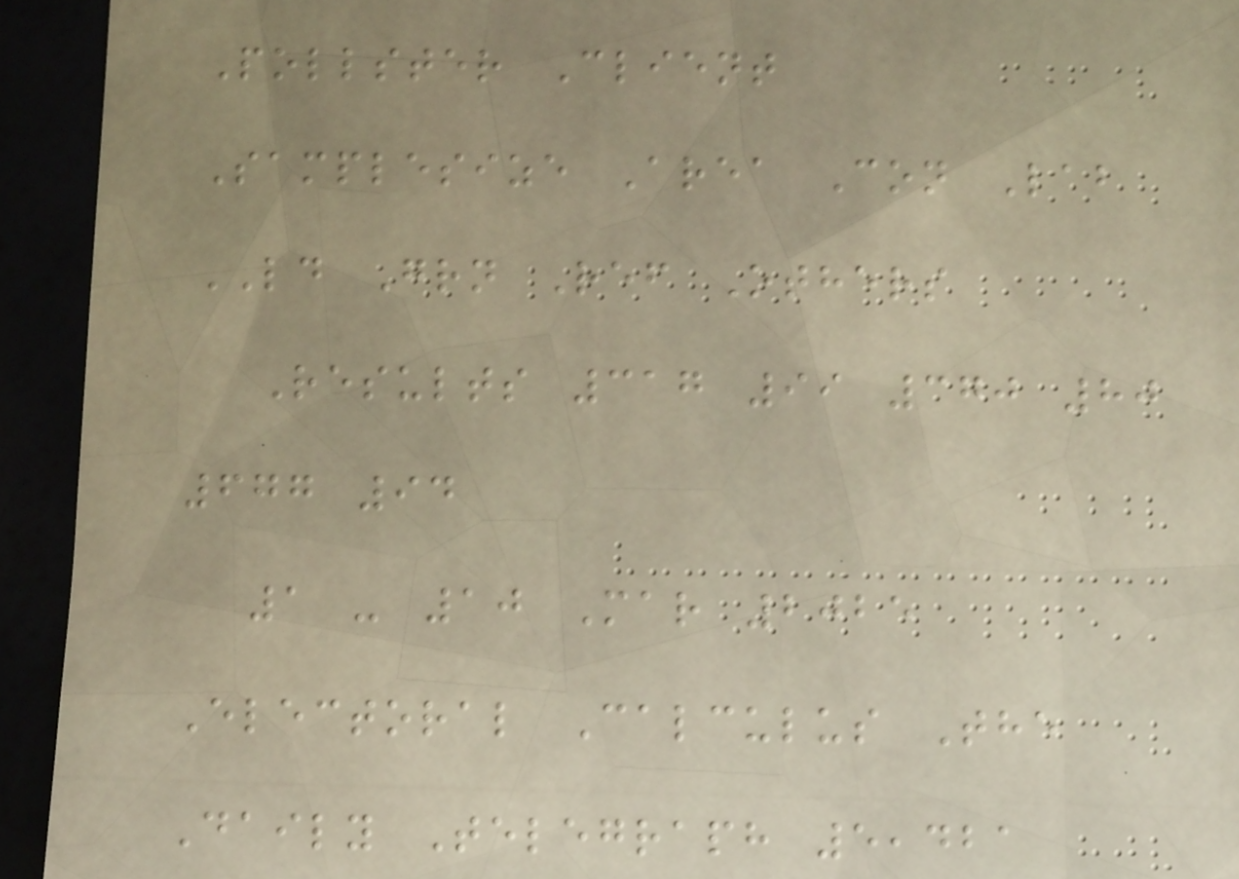Pollster Client
Samplesize Area Con Lab
LD Grn Ref Others
Results 317 99 370 80
677 94
1 - 10 Mar 2025
Electoral Calculus The
Daily Telegraph 5,421
